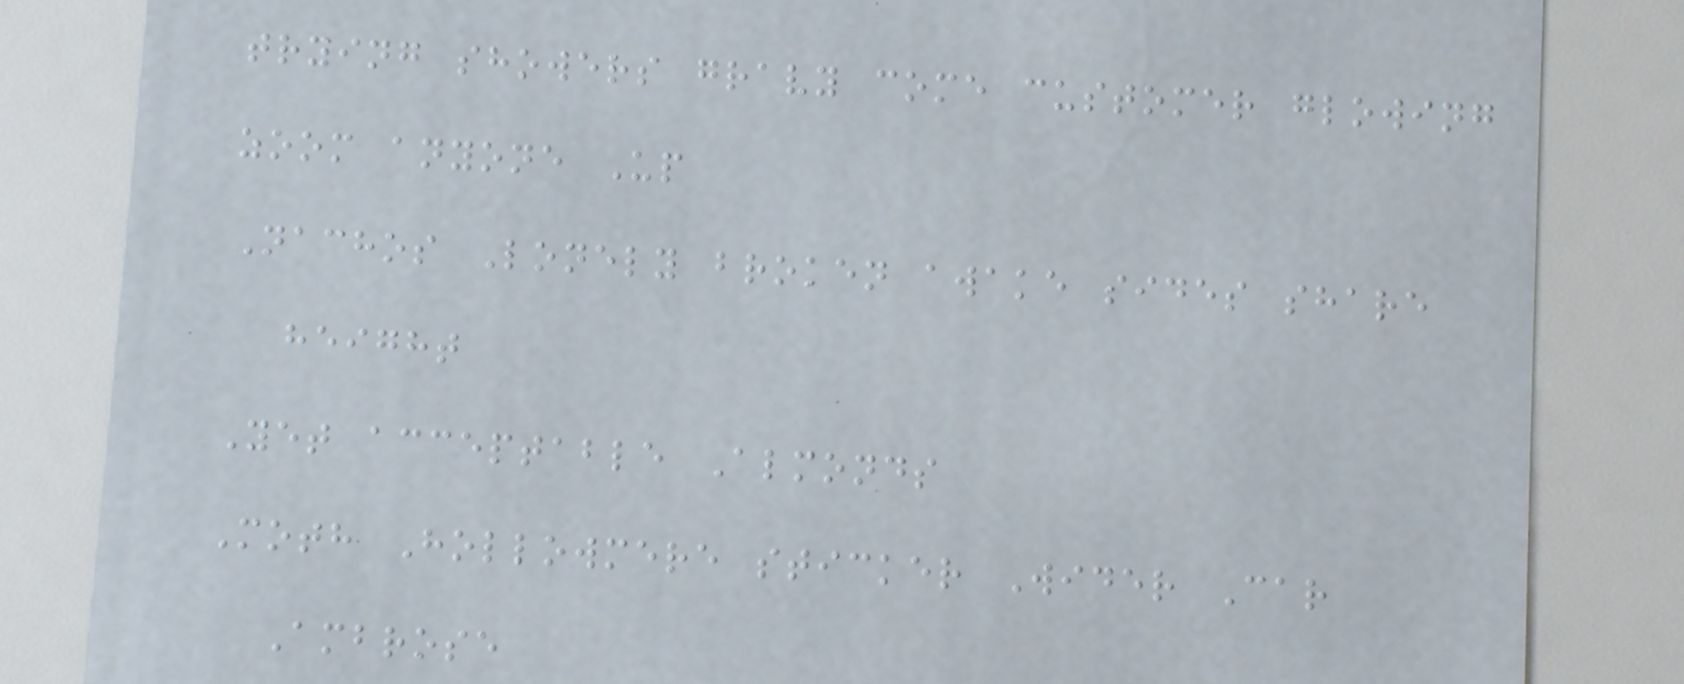trying showers gravy come customer glowing
zoom anyone Up
Nachos Lonely broken awake sides share
height
Yet acceptable Almonds
Moth Hollowmere sticker Wider Car
Ambrose
